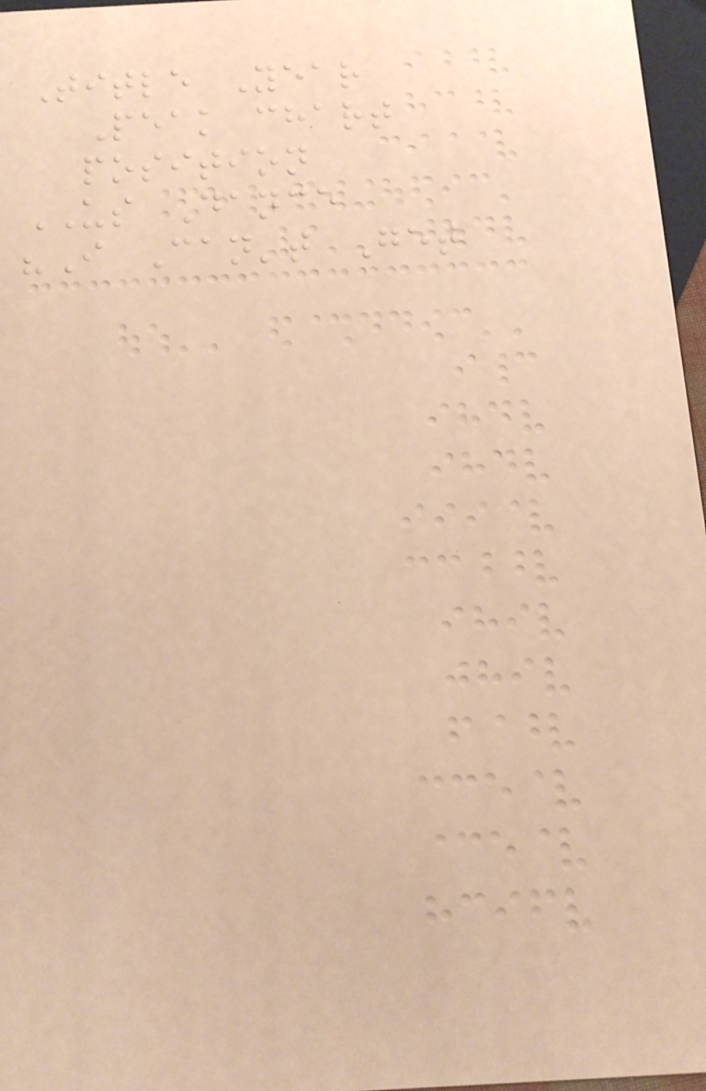Title Year
Peak chart
position
US Dance
"I Can't Get
